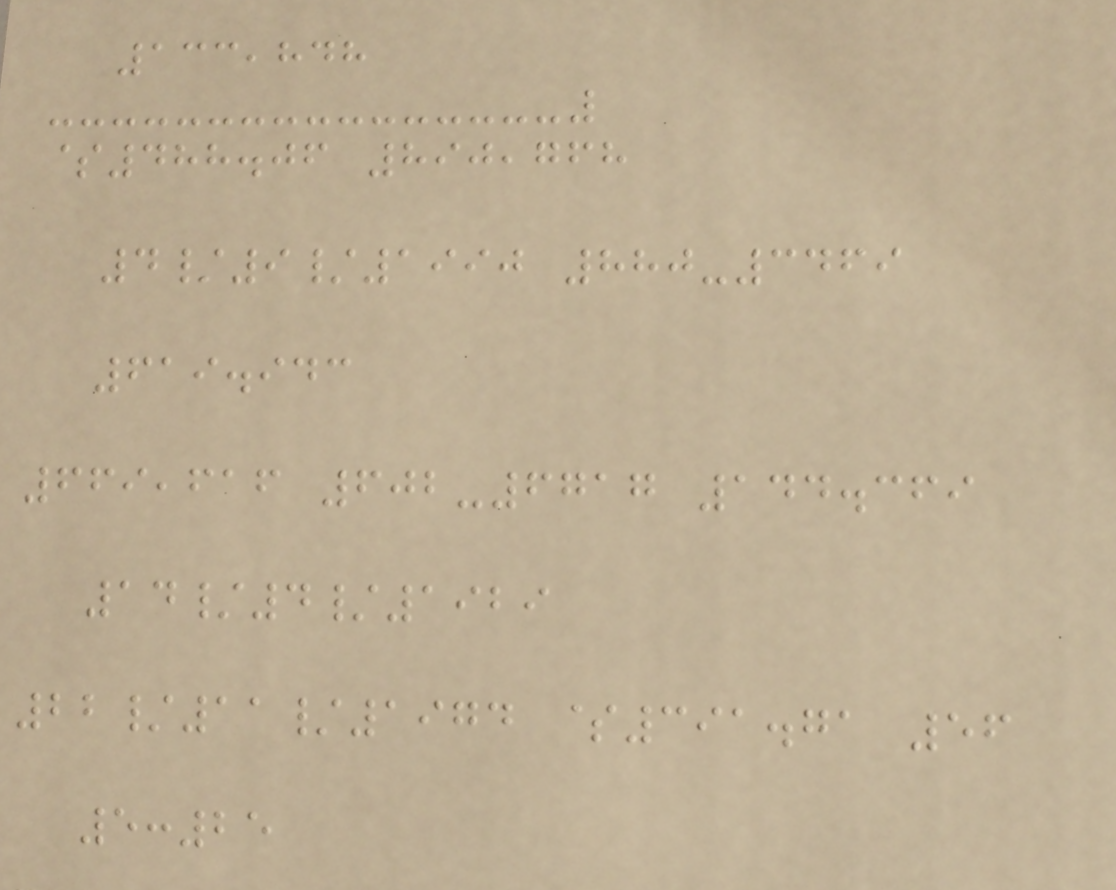133,848
$488.06 890,768
4/9/1990 880-3469
619.943
669,616 602-6717 144.369
14/4/1929
22/11/1974 $391.71 56
5:25
